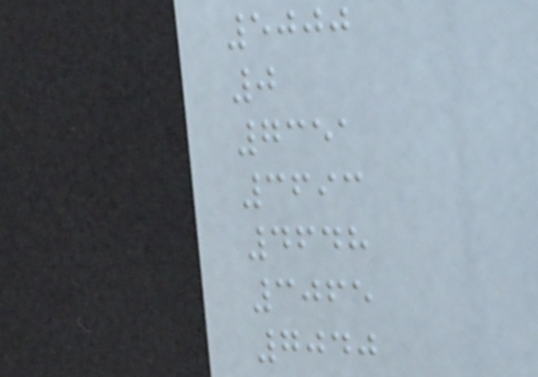5000
0
7351
3693
4648
3065
7040
